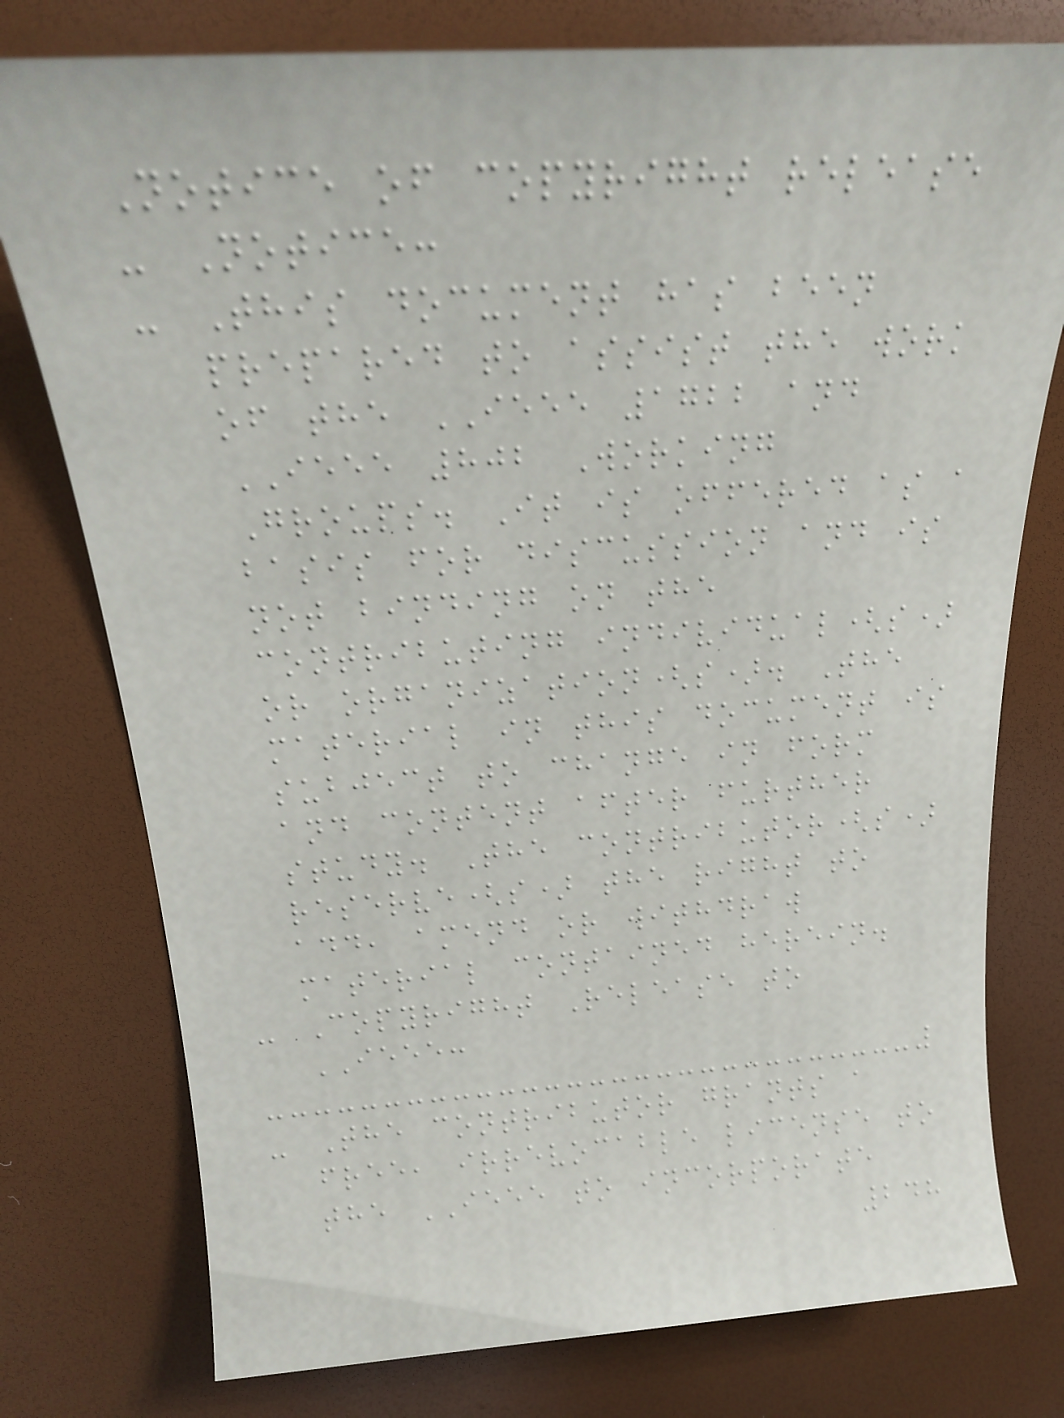Notice of copyright release
- Notice:
- This document has been
prepared to assist the work
of the IEEE 1722 and
IEEE 802 Working
Groups. It is offered as a
basis for discussion and is
not binding on the
contributing individual(s)
or organization(s). The
material in this document is
subject to change in form
and content after further
study. The contributor(s)
reserve(s) the right to
add, amend or withdraw
material contained herein.
- Copyright Release to
IEEE:
- The contributor grants a
free, irrevocable license to
the IEEE to incorporate
248
